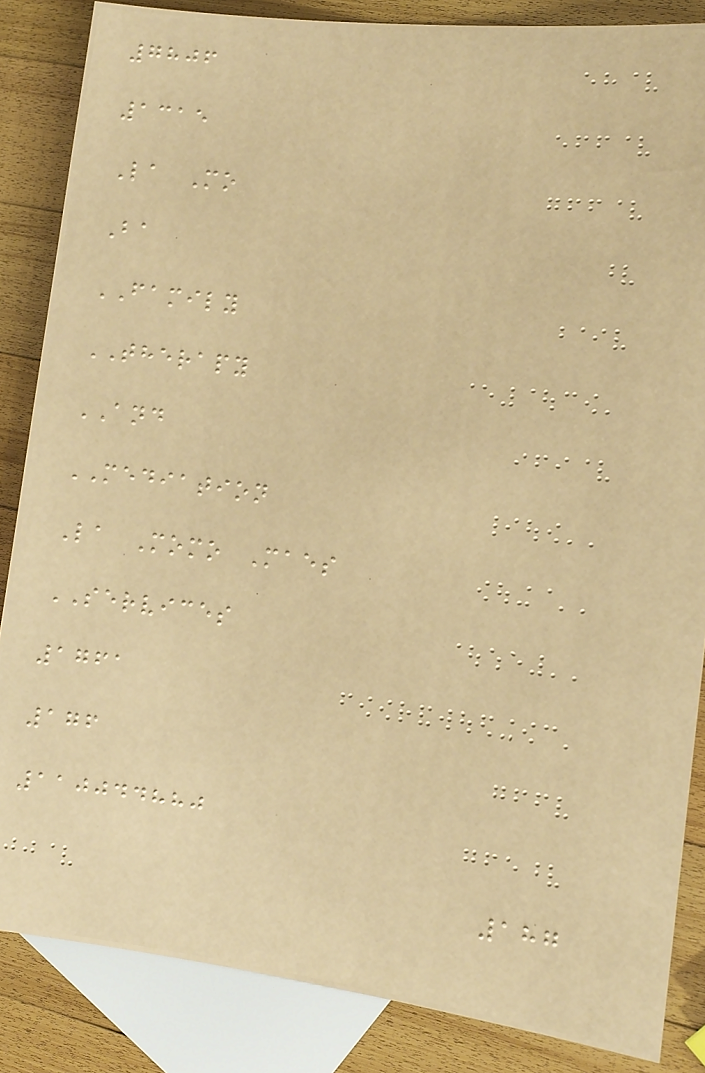7806
1315
La Mo
Ba
FAMILY
THERAPY
AND
MEDIATION
La Momo Maes
SERVICES
1761
176
110044880
187
